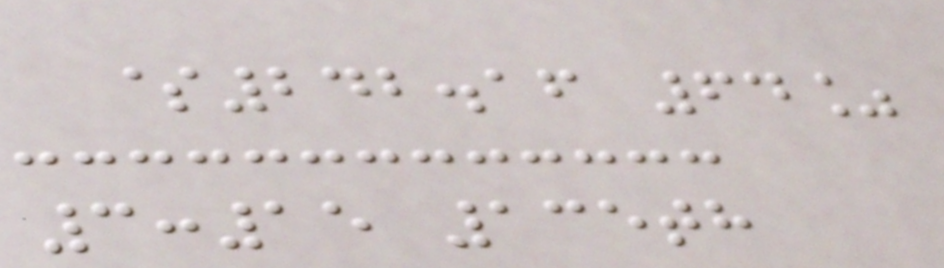$242.16 64%
3:15 135th
